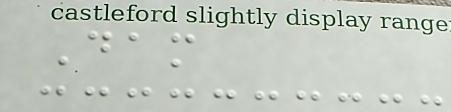Dam
